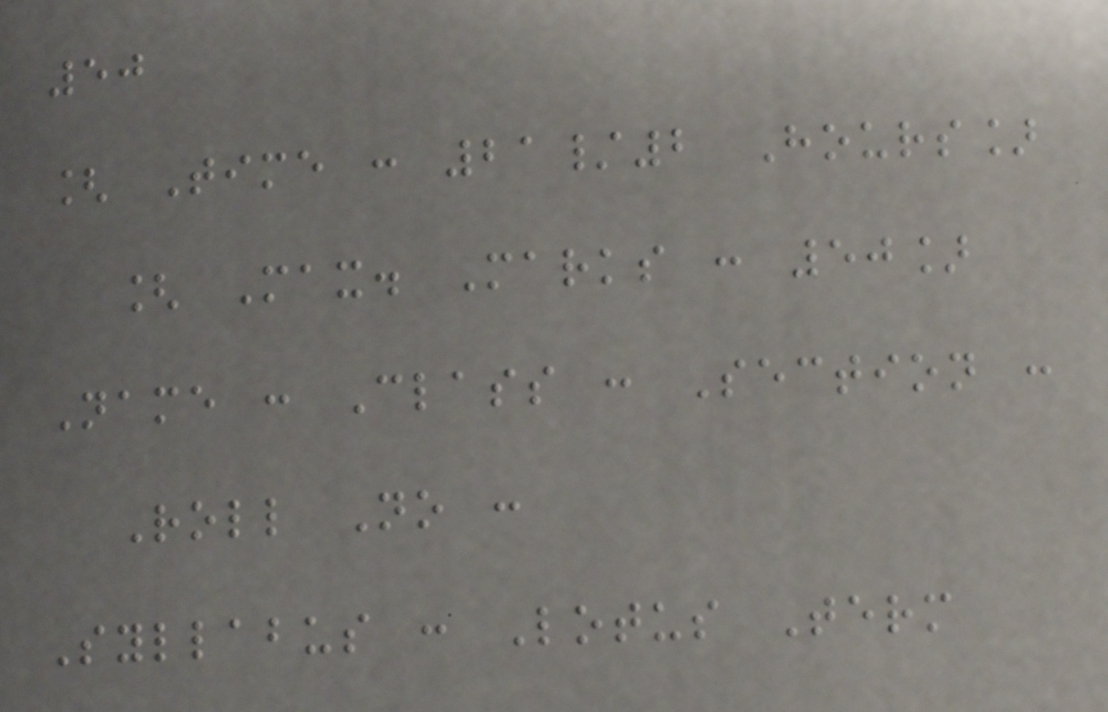50
[ Time : 21/2 Hours]
[ Max. Marks : 50]
Name : Class : Section :
Roll No :
Syllabus : Lotus Term
